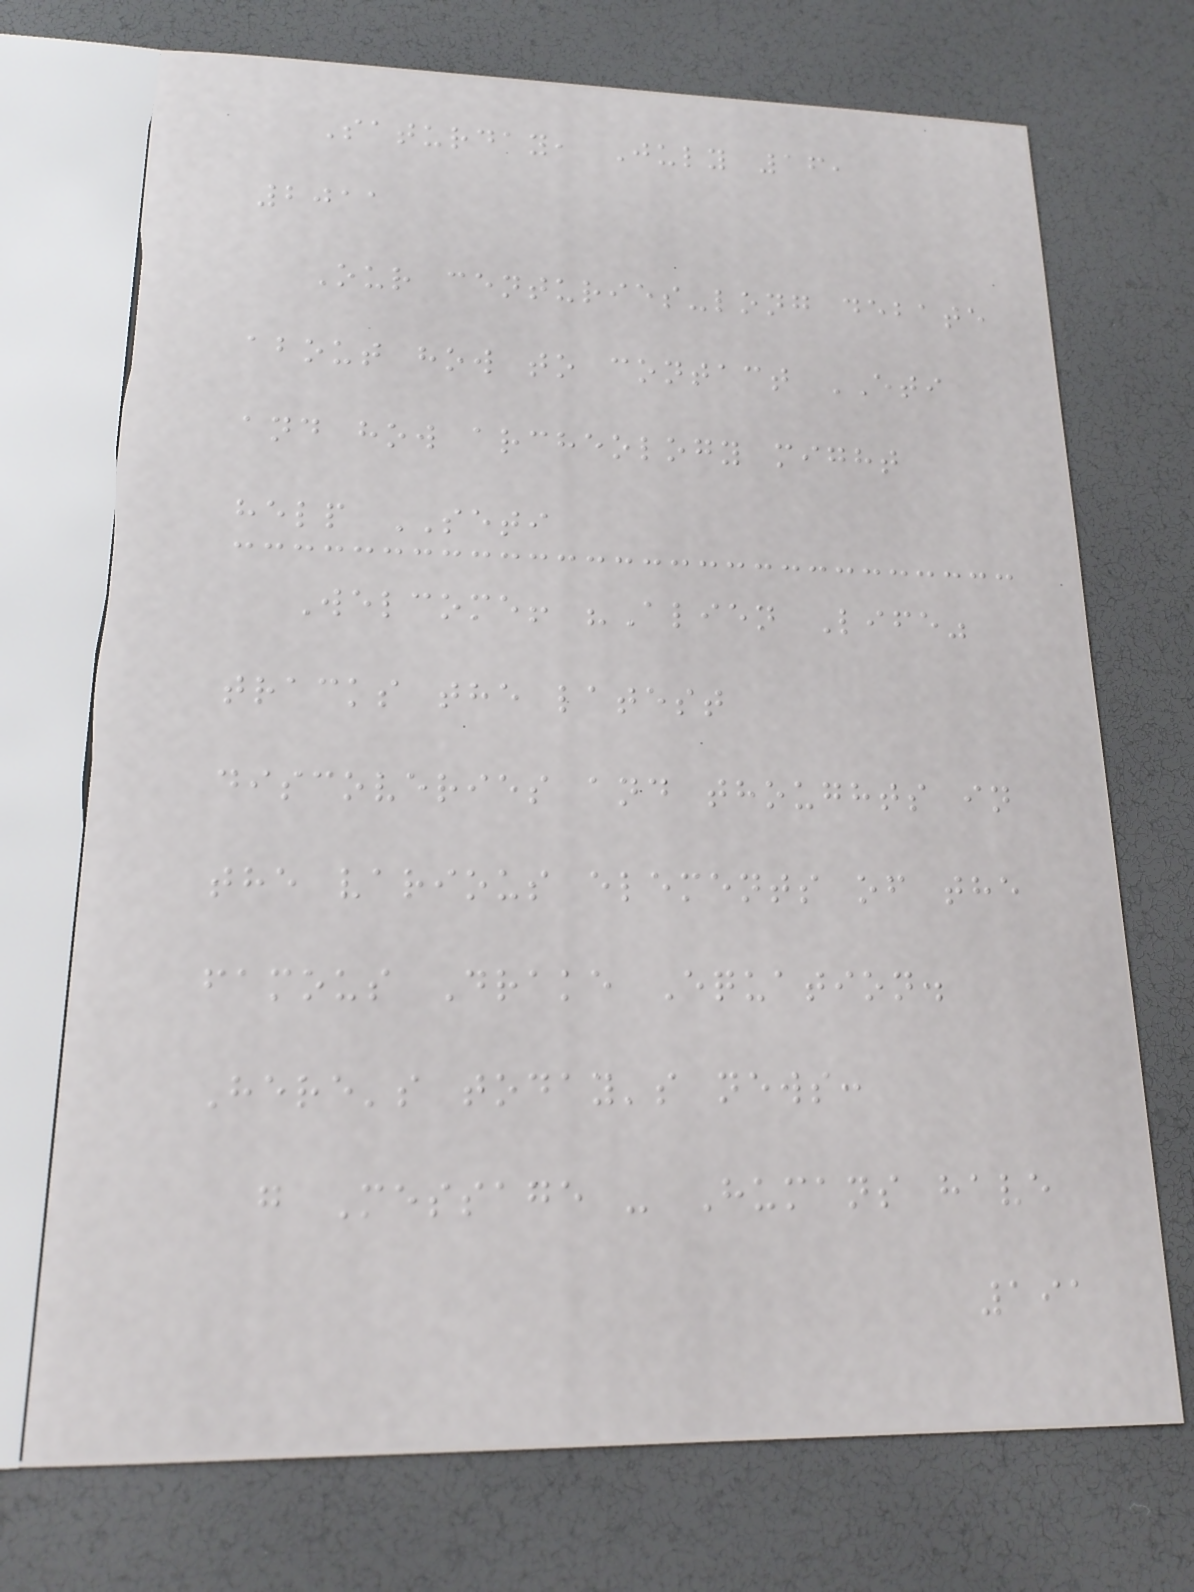Saturday, July 16,
2011
Our centuries-long debate
about how to contact ETI
and how archeology might
help SETI
Welcome! "Alien Life"
tracks the latest
discoveries and thoughts in
the various elements of the
famous Drake Equation.
Here's today's news:
g Message - Humans have
191
